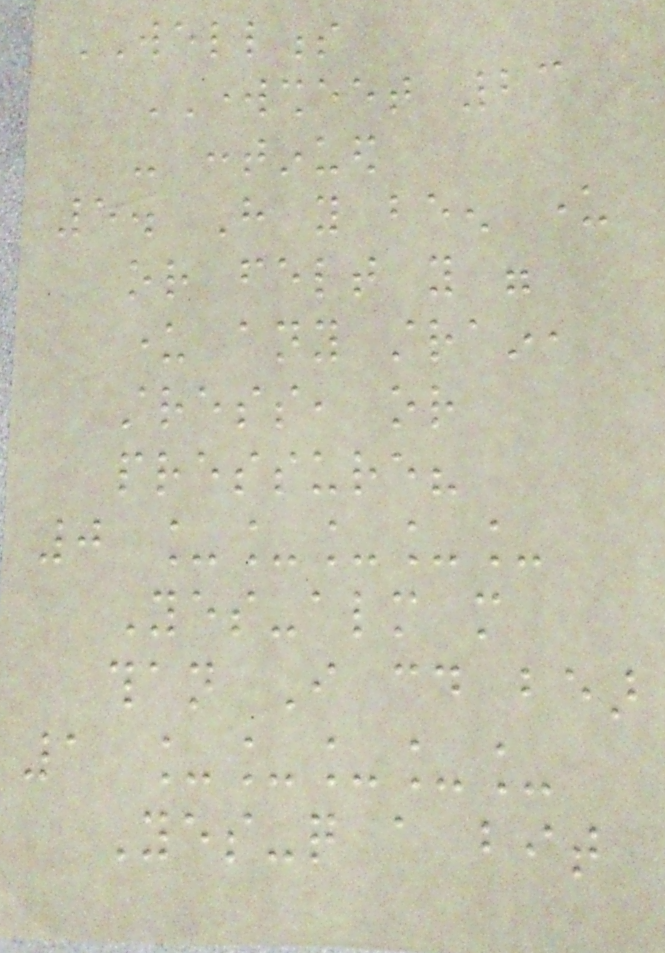WELLNESS
WORKSHEET 23
- continued
5. Have you been under
or felt you were
under any strain,
stress, or
pressure?
0 _____
Yes-almost more
than I could bear
1 _____
Yes-quite a bit
